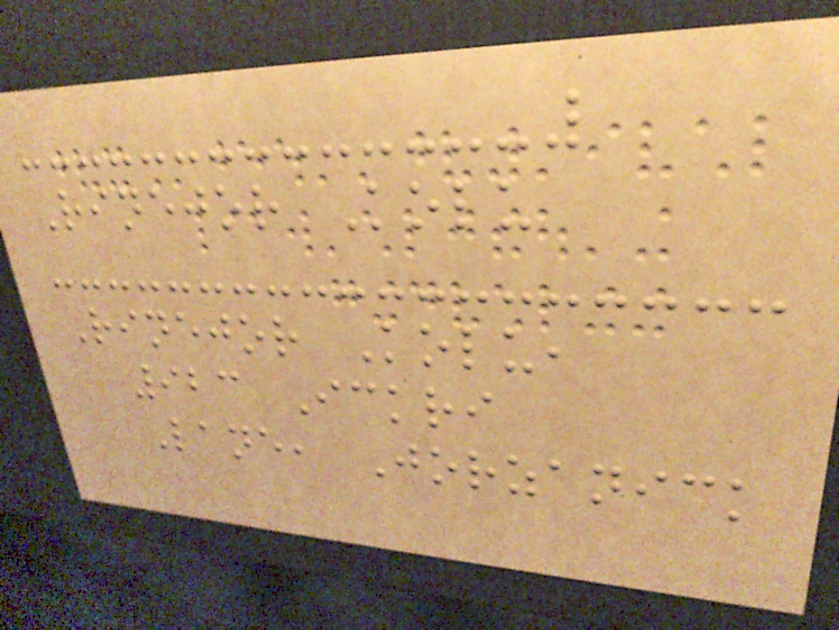Rinejor Kolu
Rinejor Kolu,
923 Ickri
Lane, Jorzanick
